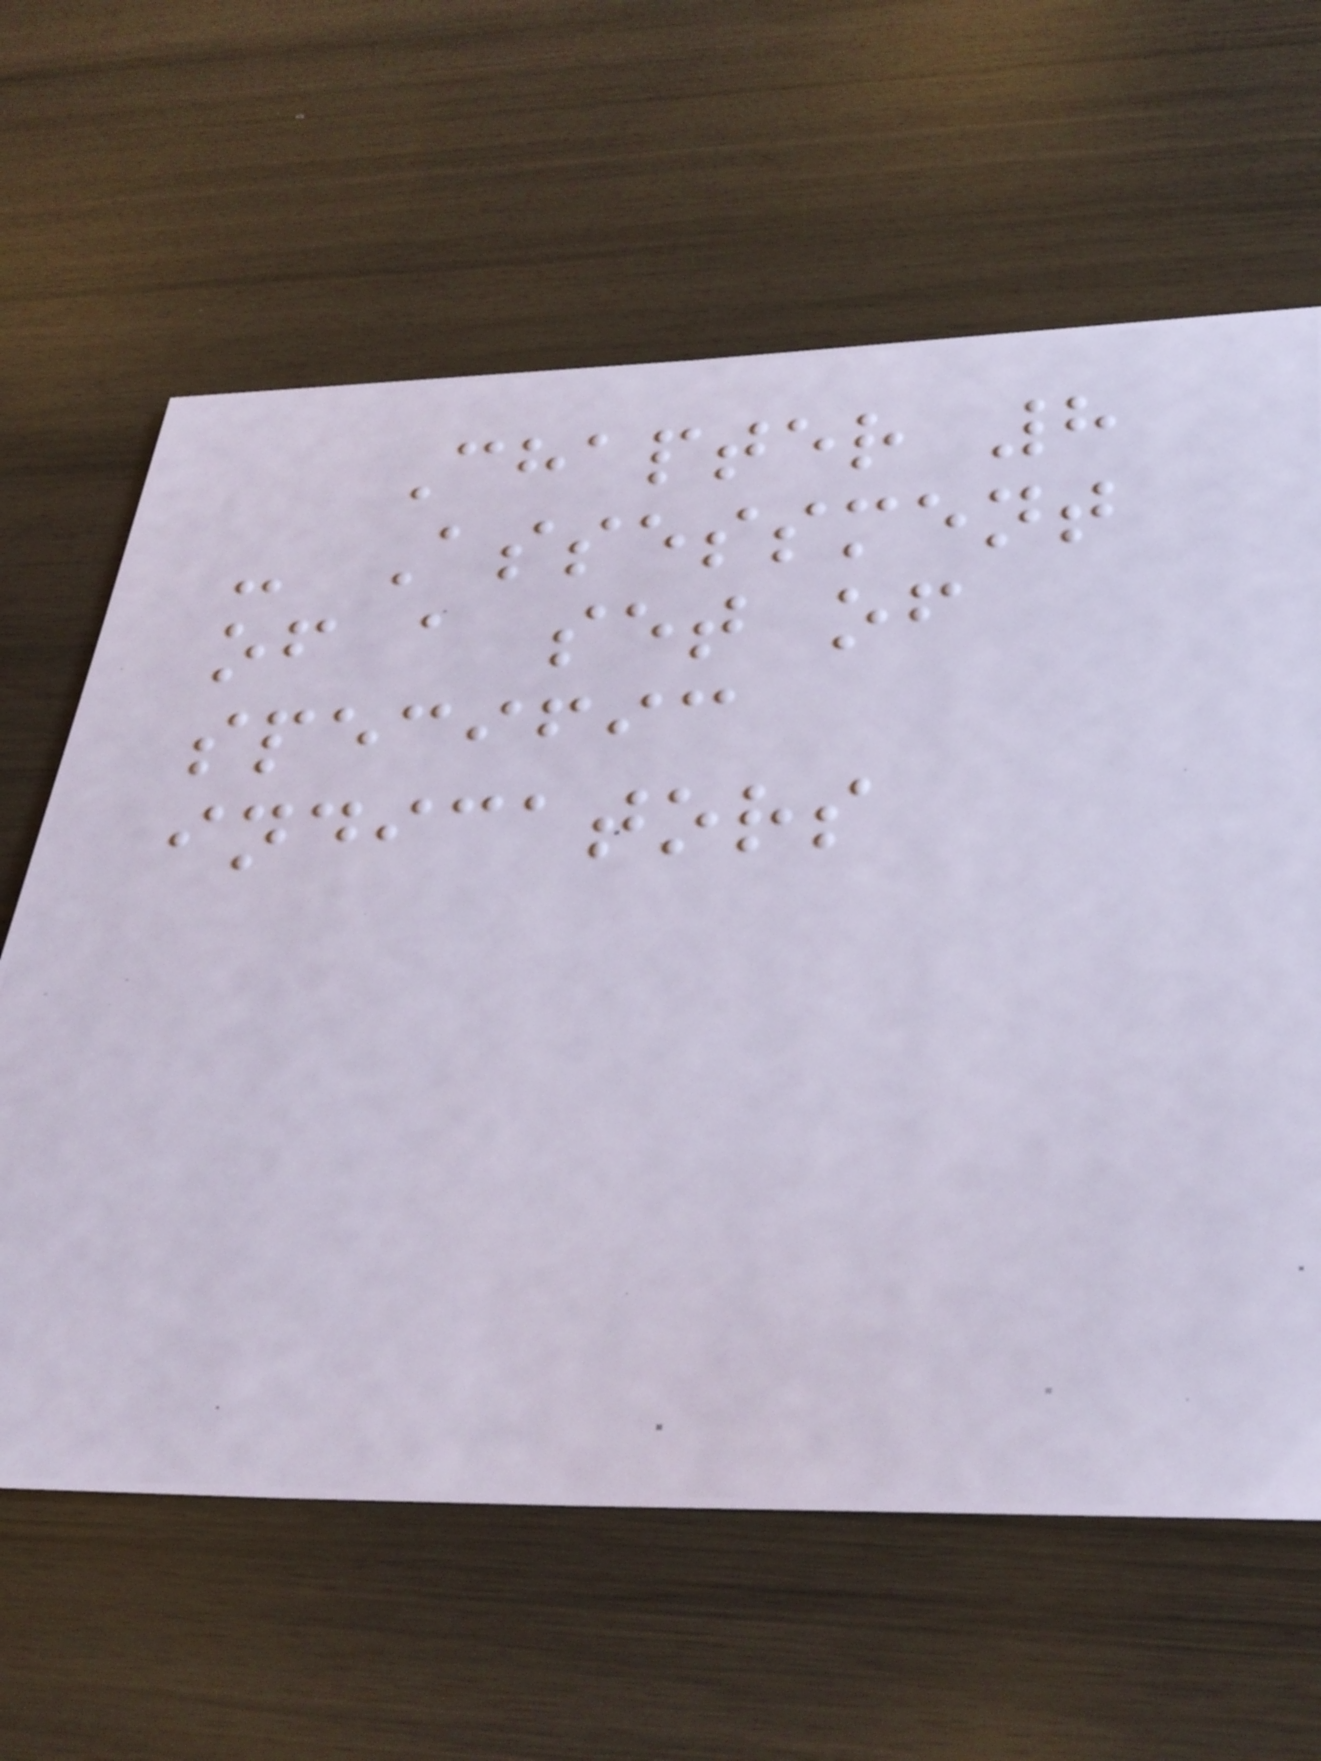Chapter 8
- Assessment
of a set of
specific
indicators
